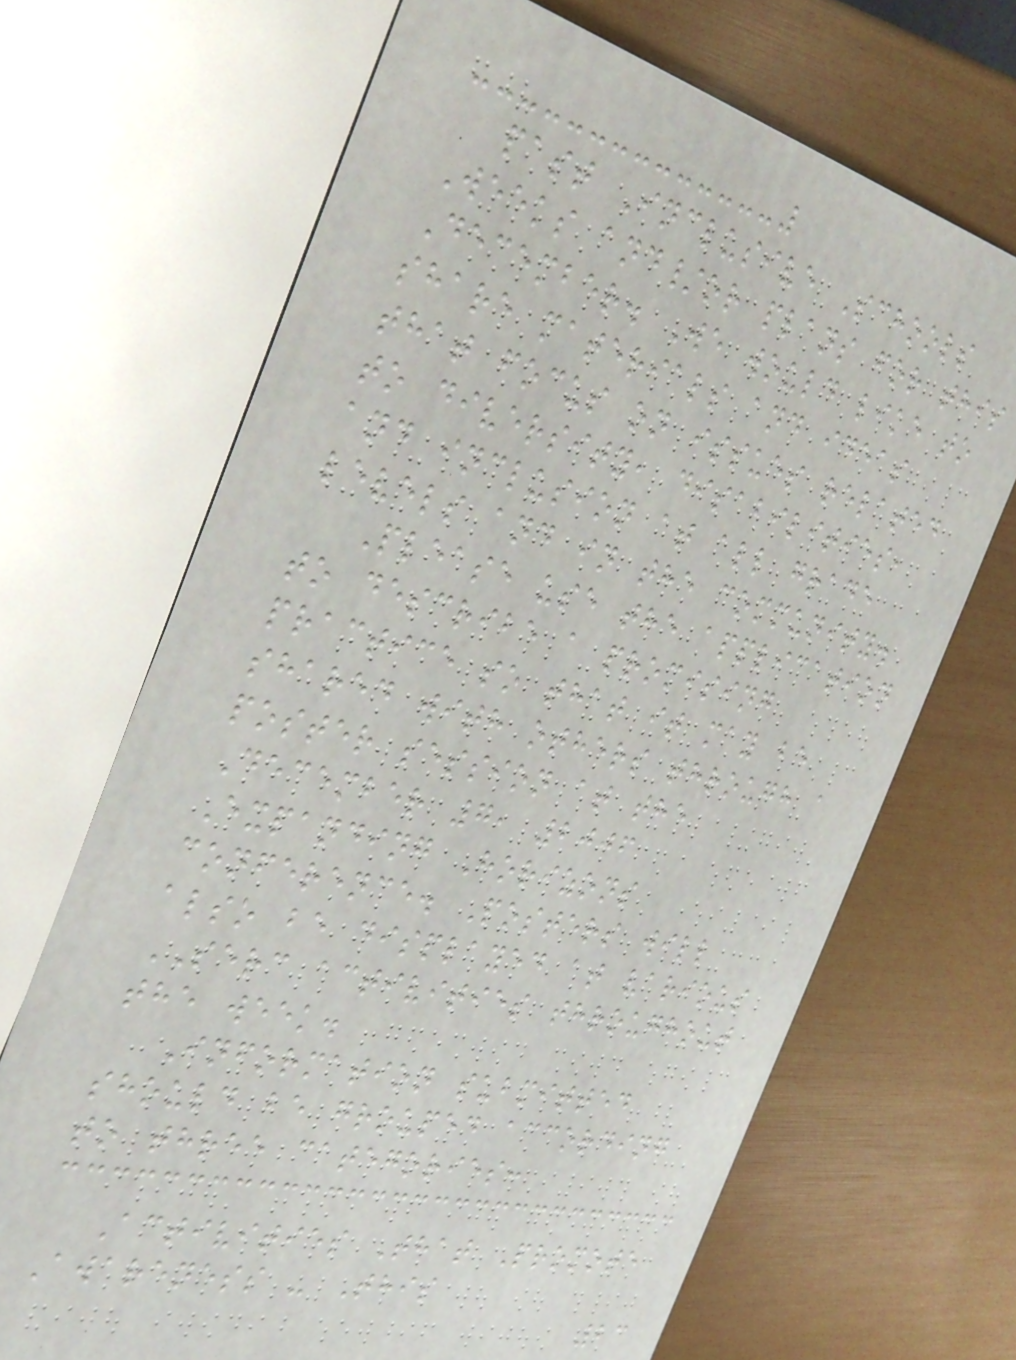past Inclusive Schools
Weeks and/or plans for this
December. We would like to
share materials and ideas
that focus on issues related
to diversity, disabilities,
and inclusion at all grade
levels and in the community.
Please use the application
to describe a promising
practice so that it may be
shared with others through a
poster session at the
December 7, 2006
Expanding Horizons
conference. Posters will
also be displayed at various
SERC activities throughout
the week.
Information submitted
should be grouped according
to three categories:
Activities That Promote
Awareness - This
23
